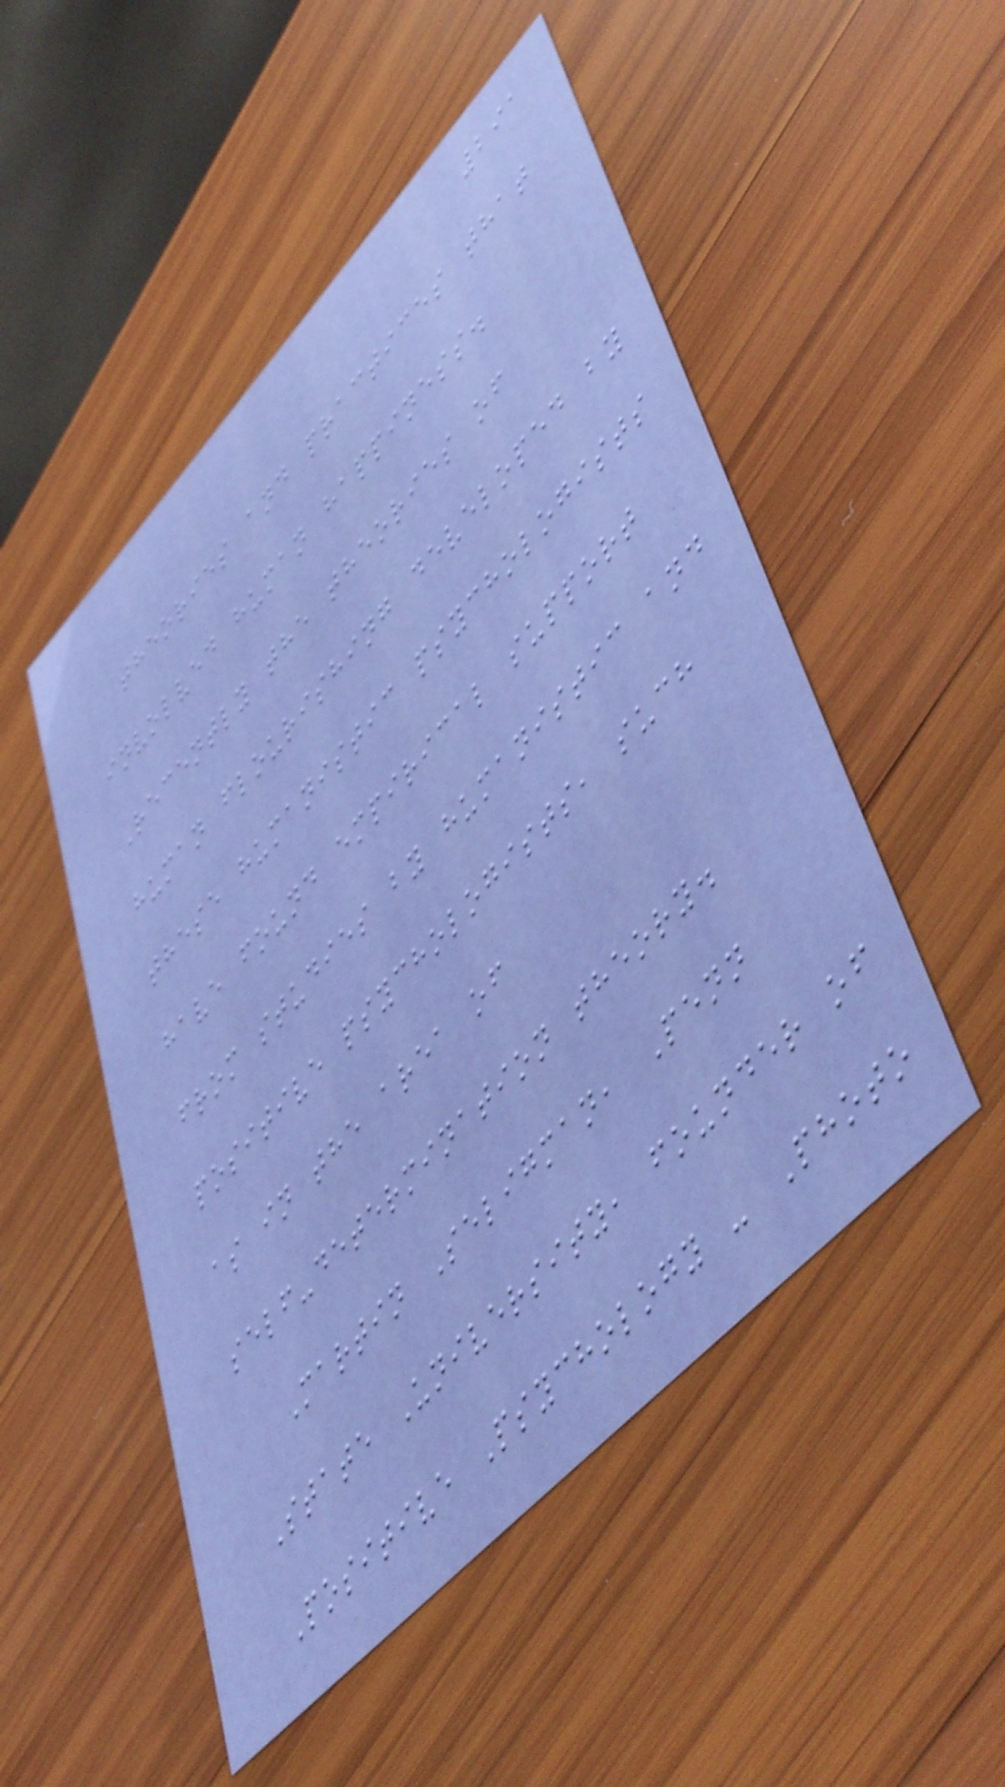291
theories and practices that
involved human happiness.
Recently the theories of
human flourishing developed by
these humanistic psychologists
have found empirical support
from studies by humanistic and
positive psychologists, such
as in the area of
self-determination theory.
Martin Seligman, Penn
State University, founder of
Positive Psychology - Photo
